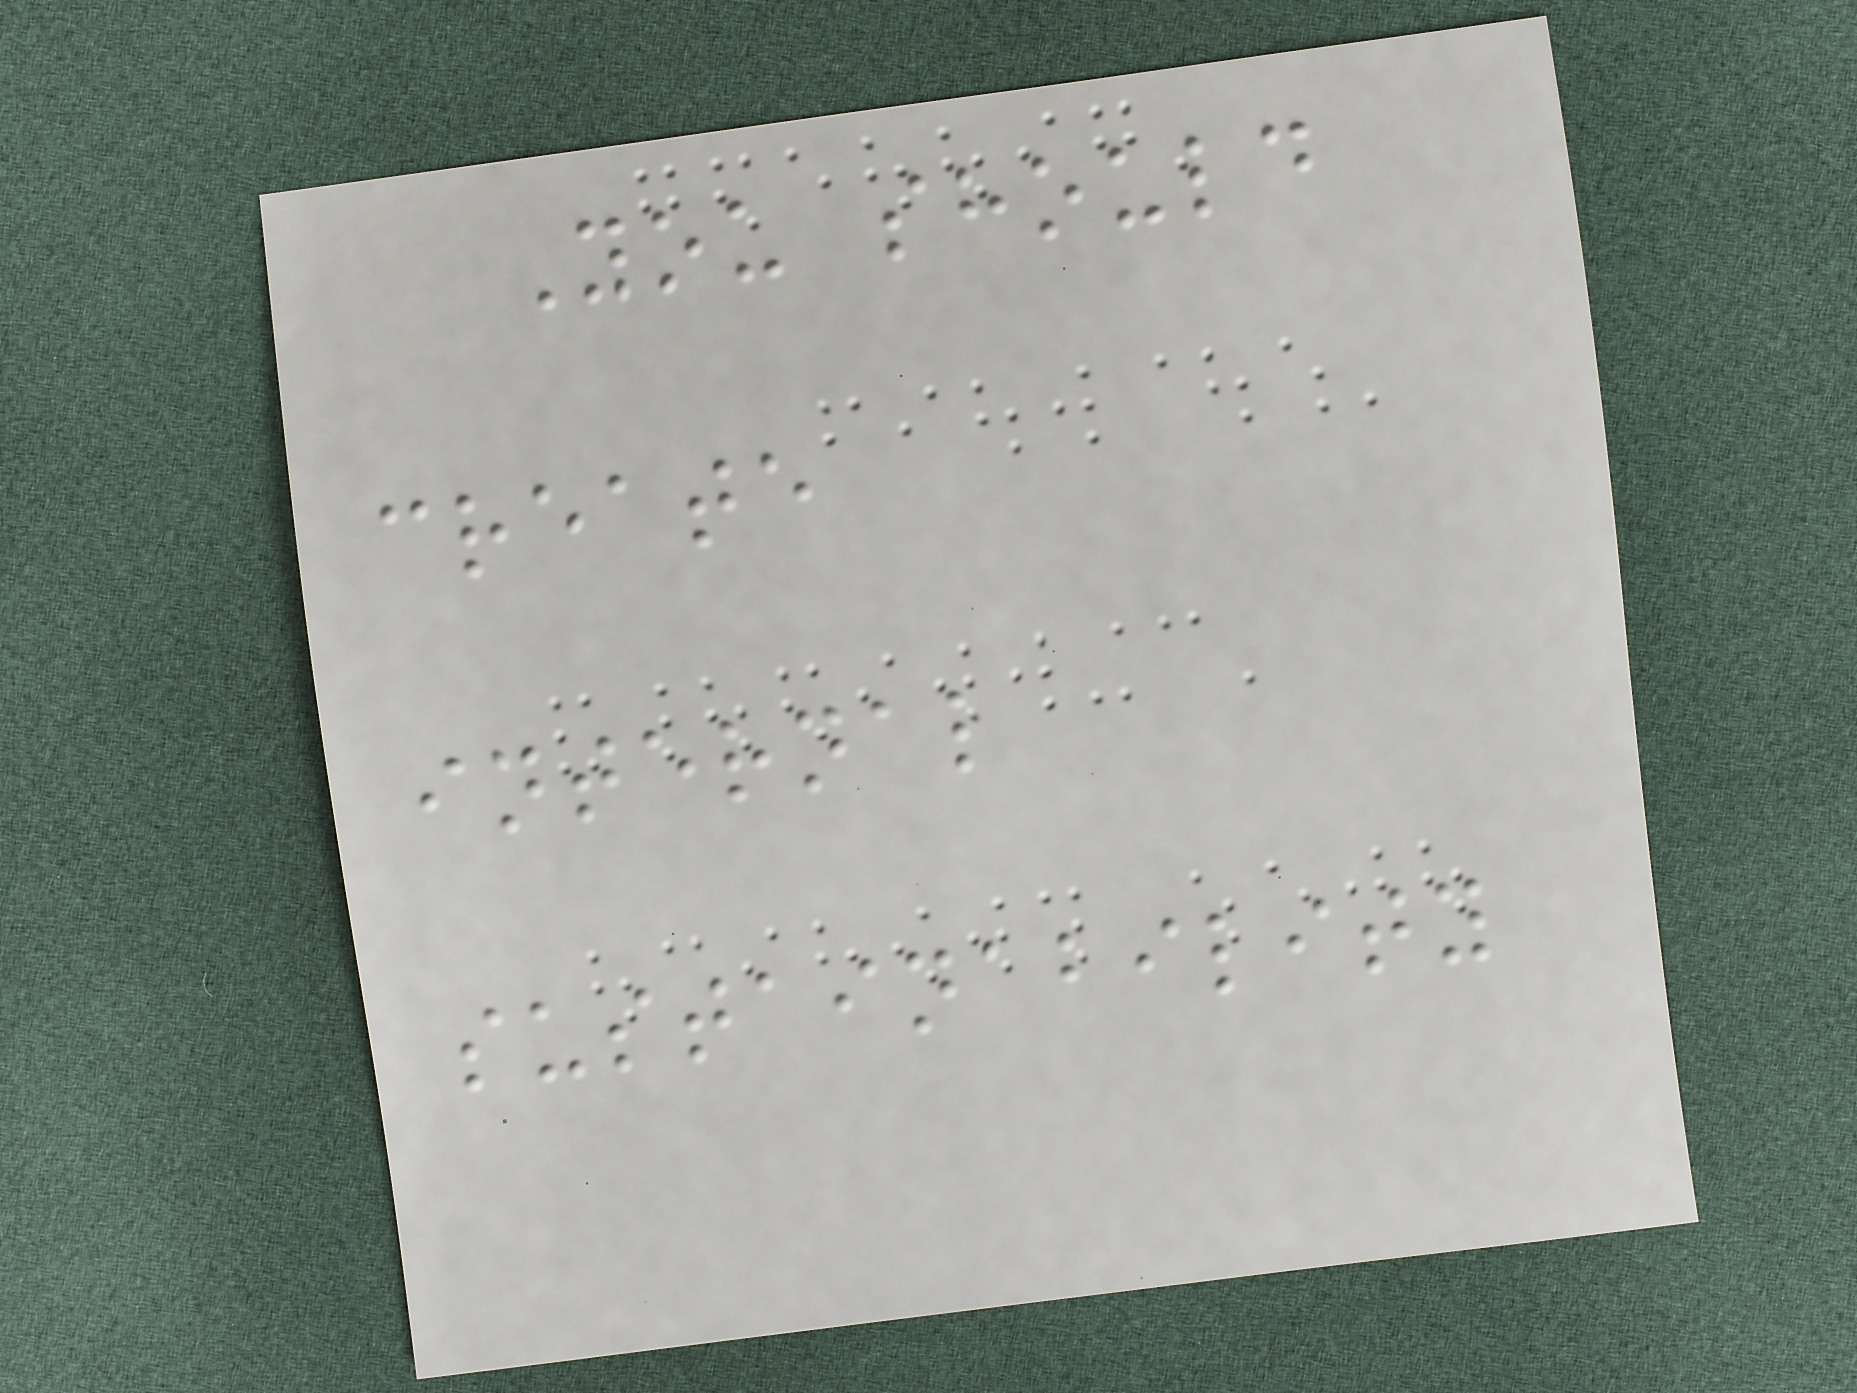You should
create
internal
sustainability
